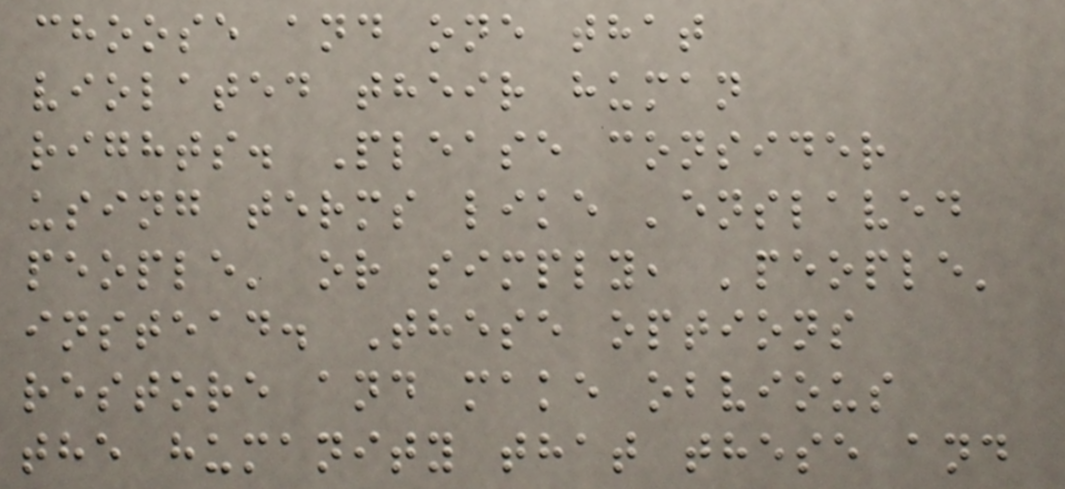choose and one that
violated their human
rights. Please consider
using terms like 'enslaved
people' or simply, 'people'
instead. These options
restore and make obvious
the humanity that these and
